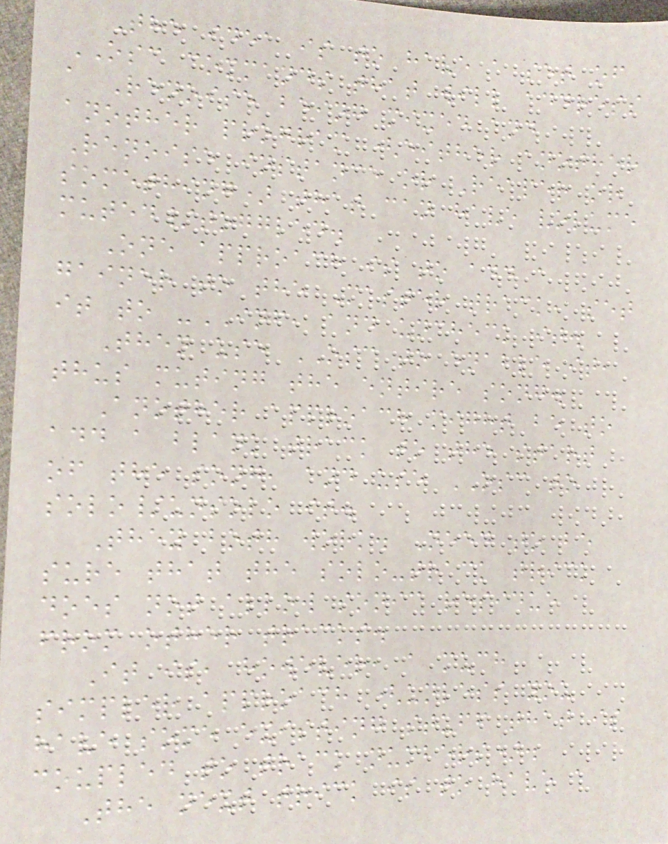The idea is to have a set of
OSC commands that will address
a Renoise being mixed and
another program (either another
Renoise instance or Reaper or
something) that can have volume
muted/toggled.
One approach is to add a
gainer to the Master track, set
it to -INF, and uncheck it.
Then use OSC to enable it,
thus muting the entire song.
Another approach might be to
add a blank track to the start
of the song, and use OSC to
solo/unsolo it.
They both work. Need to be
sure that the solo-track trick
does not allow sonic residue
from other tracks.
It is, however, a much
simpler approach (unless you
have some existing stuff that is
coupled to track numbers).
The next trick is to have a
